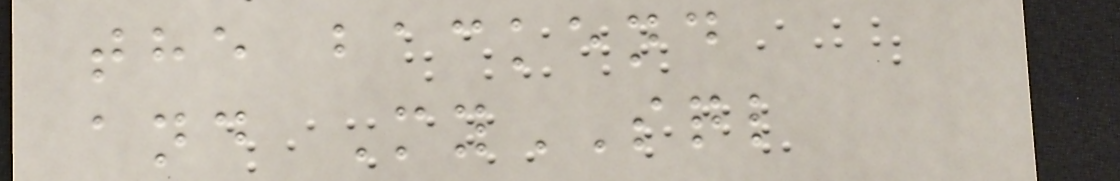the backend
and MySQL
